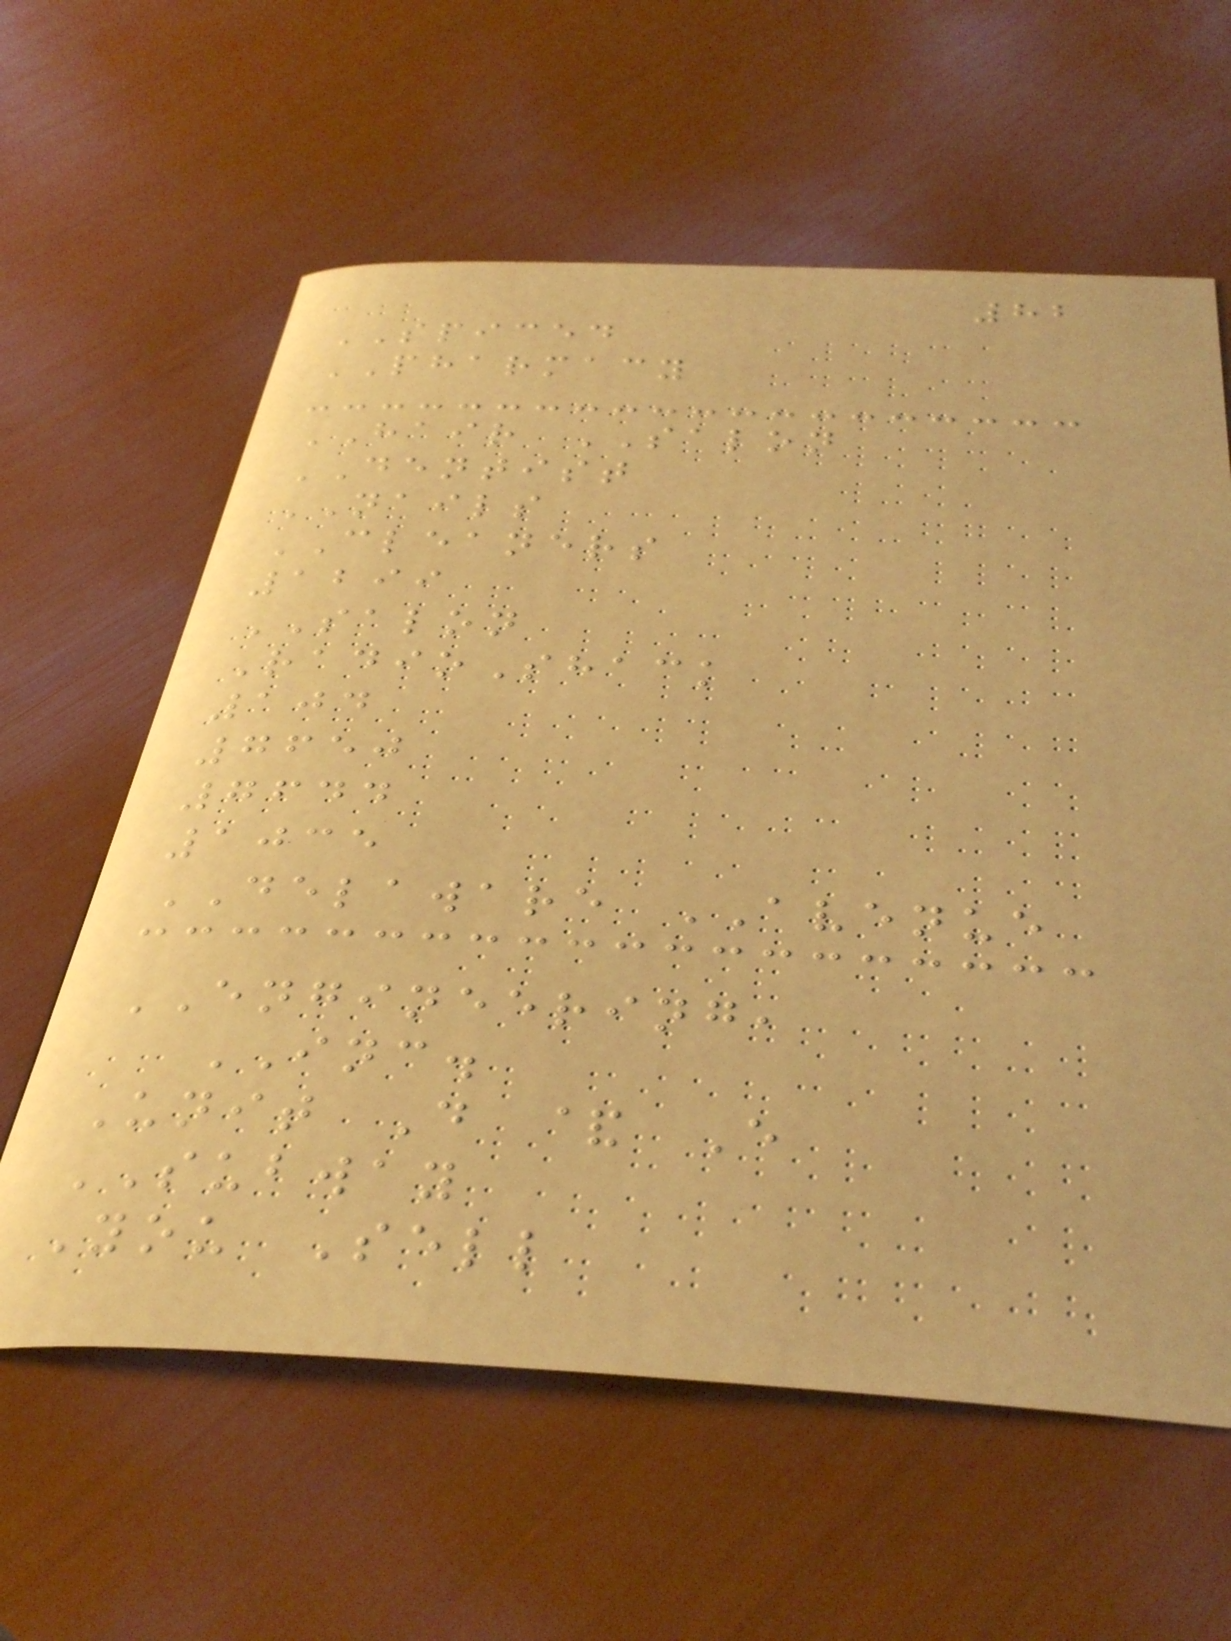82
SPICED
PHARMACY
HAIR SALON
DENTIST
NAILS
CLEANERS
1299
SALON
RadioShack
104
7650
7644
1035
DELAWARE AVENUE
ENGINEERING,
INC.
Unit D & E
SUBWAY
You Sell
